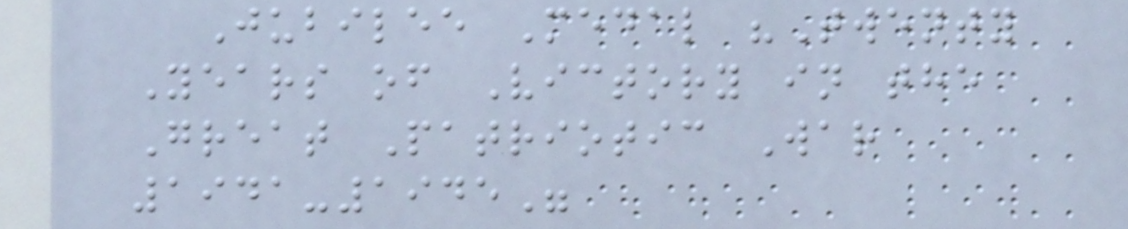Jubilee Medal "Twenty
Years of Victory in the
Great Patriotic War
1941-1945"
